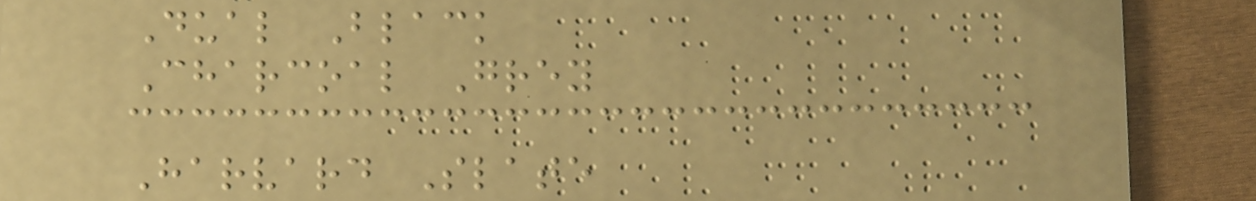Dual Black
Charcoal Grey
Harvard Slate
